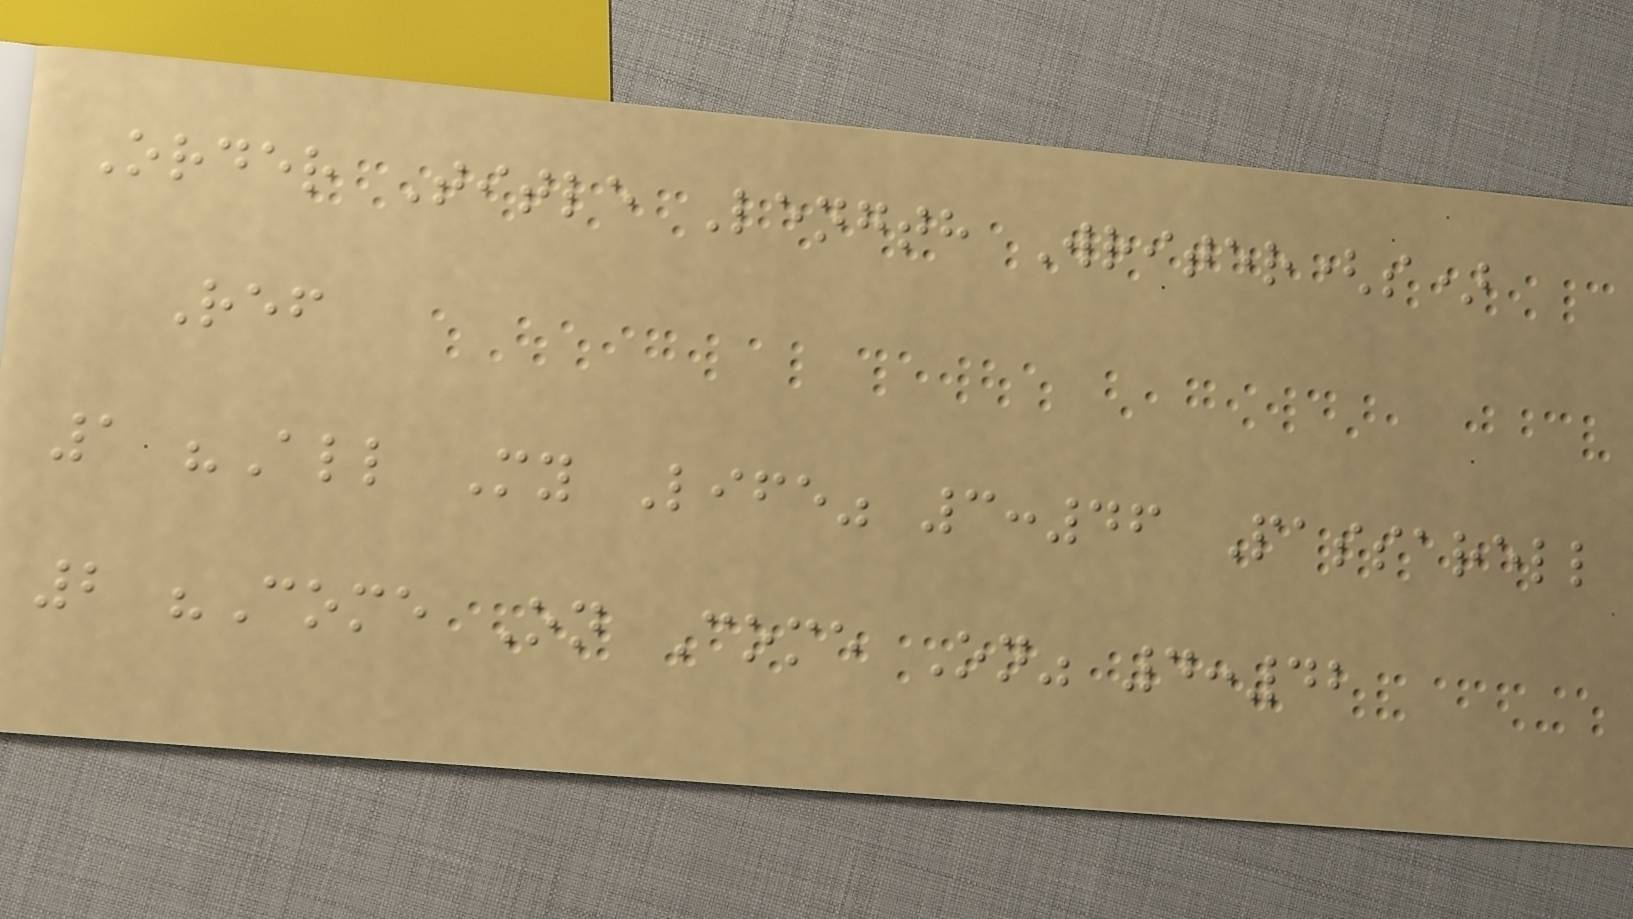Order Title Length Writer(s)
Ref
1 "All My Life" 3:46 Passarell
2 "Come On Come On" 4:42
